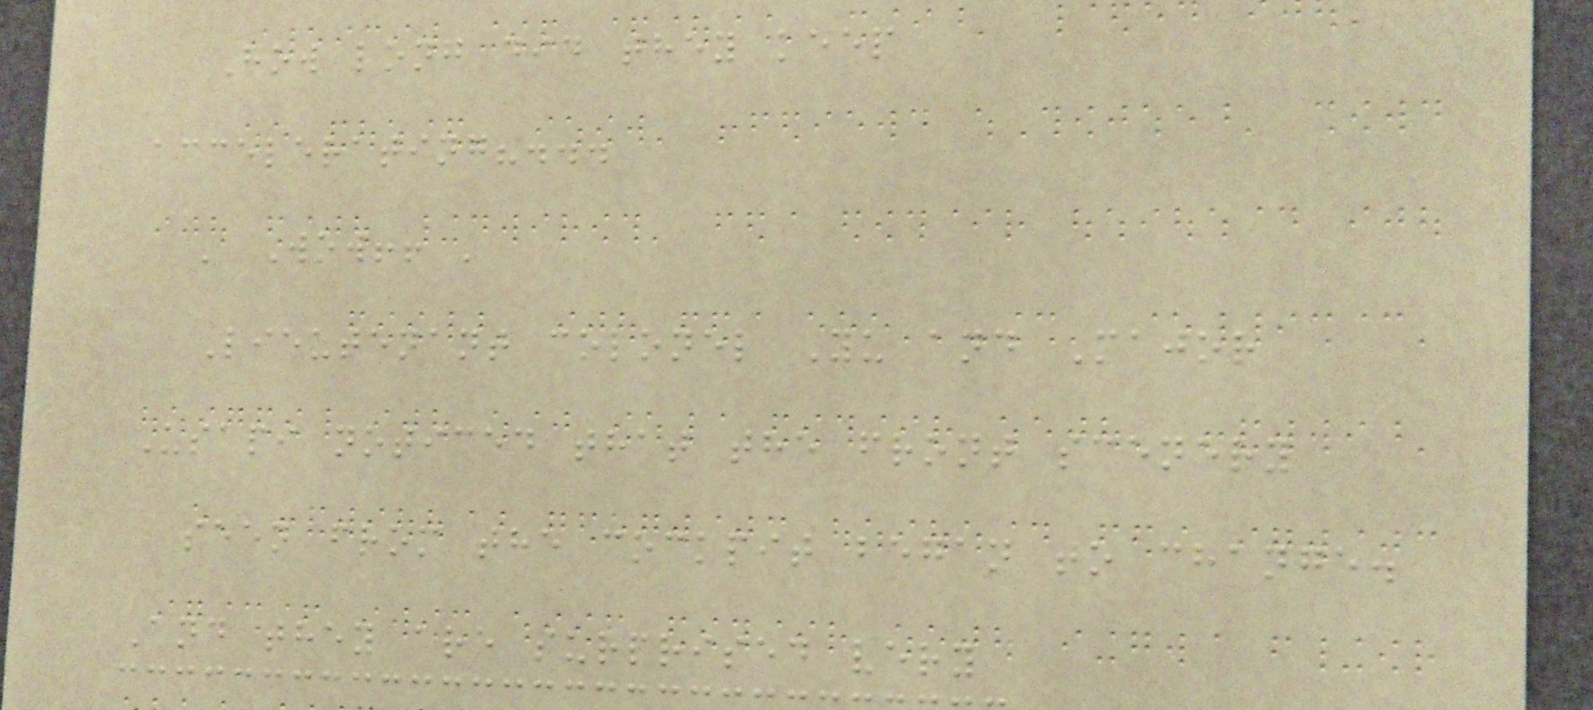How long did they keep
accelerating?...
' Wow!! '
Lieutenant colonel Yu and Major
Usapi noticed that the front scenery
seen from the cockpit began to change.
And they are surprised very
